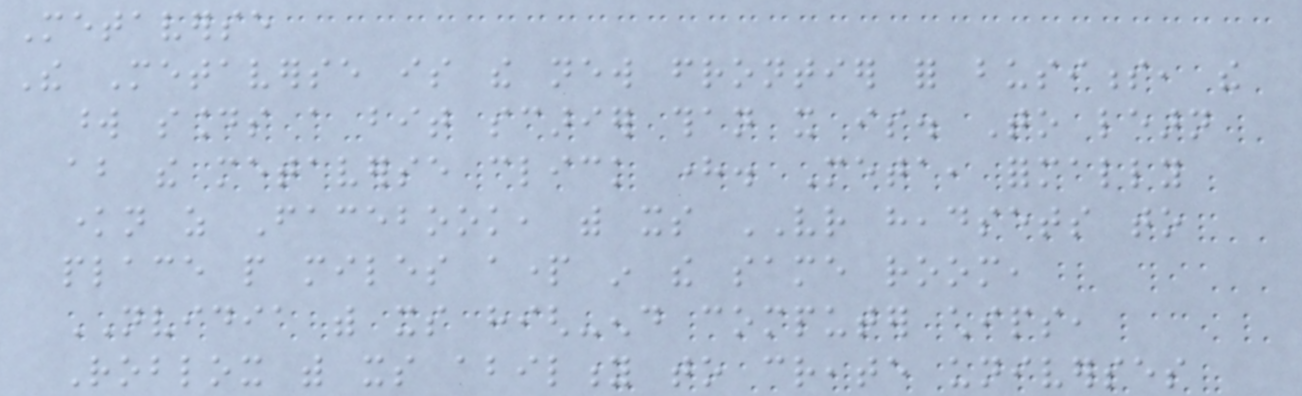Metaverse
The Metaverse is the new frontier for business, the
word sounds a bit scarier than it is. To learn
about the metaverse click here. Meta, formally
known as Facebook, with its VR headsets to
place people miles apart in the same room,
NVIDIA with its high-end computer chips,
Roblox with its ability to create universes
